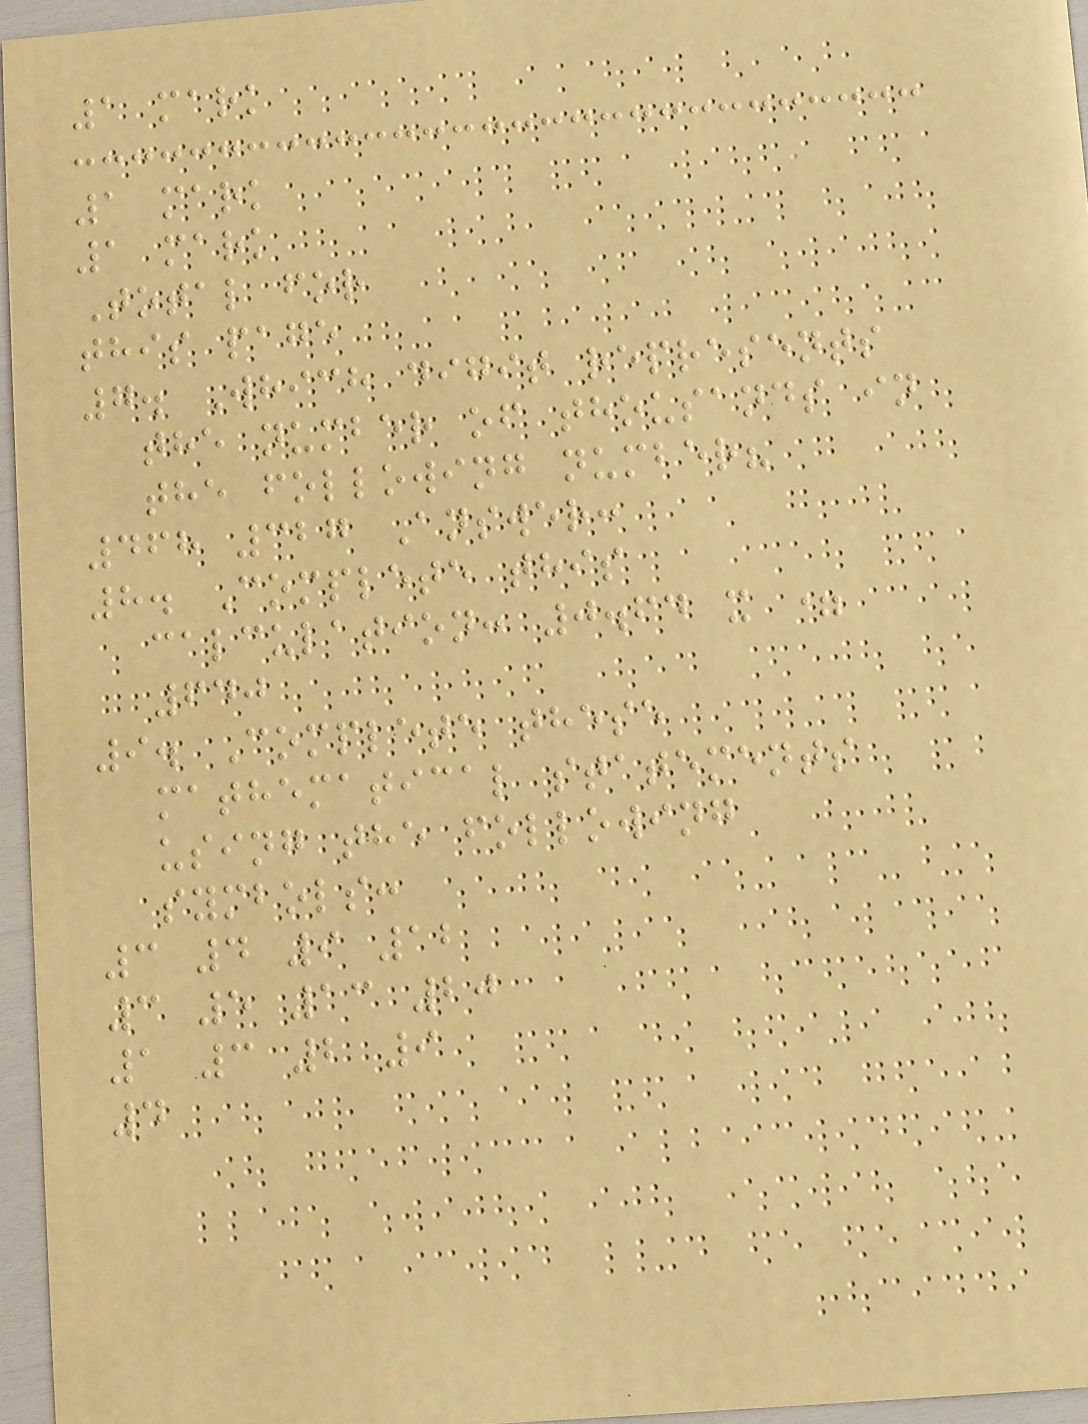1 mark
1 mark
1 mark
Total for
this page
7. Which digit represents
the number of thousands in
the following number?
468 327 Answer:
8. Complete this
calculation: 0.64 x =
640
9. Complete these
mathematical statements
using the following
symbols:
3 4 9 12
3 5 13 20
1 3 2 9
4
